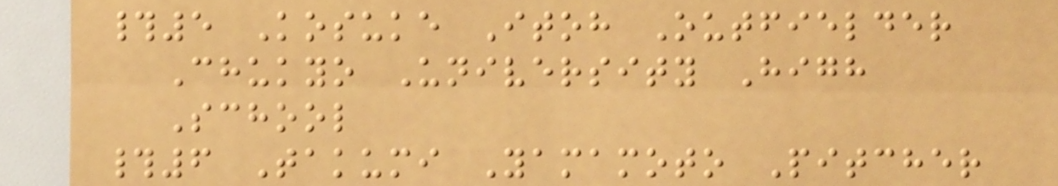#5 Kosuke Itoh Outfielder
Chukyo University High
School
#6 Takumi Yamamoto Pitcher
